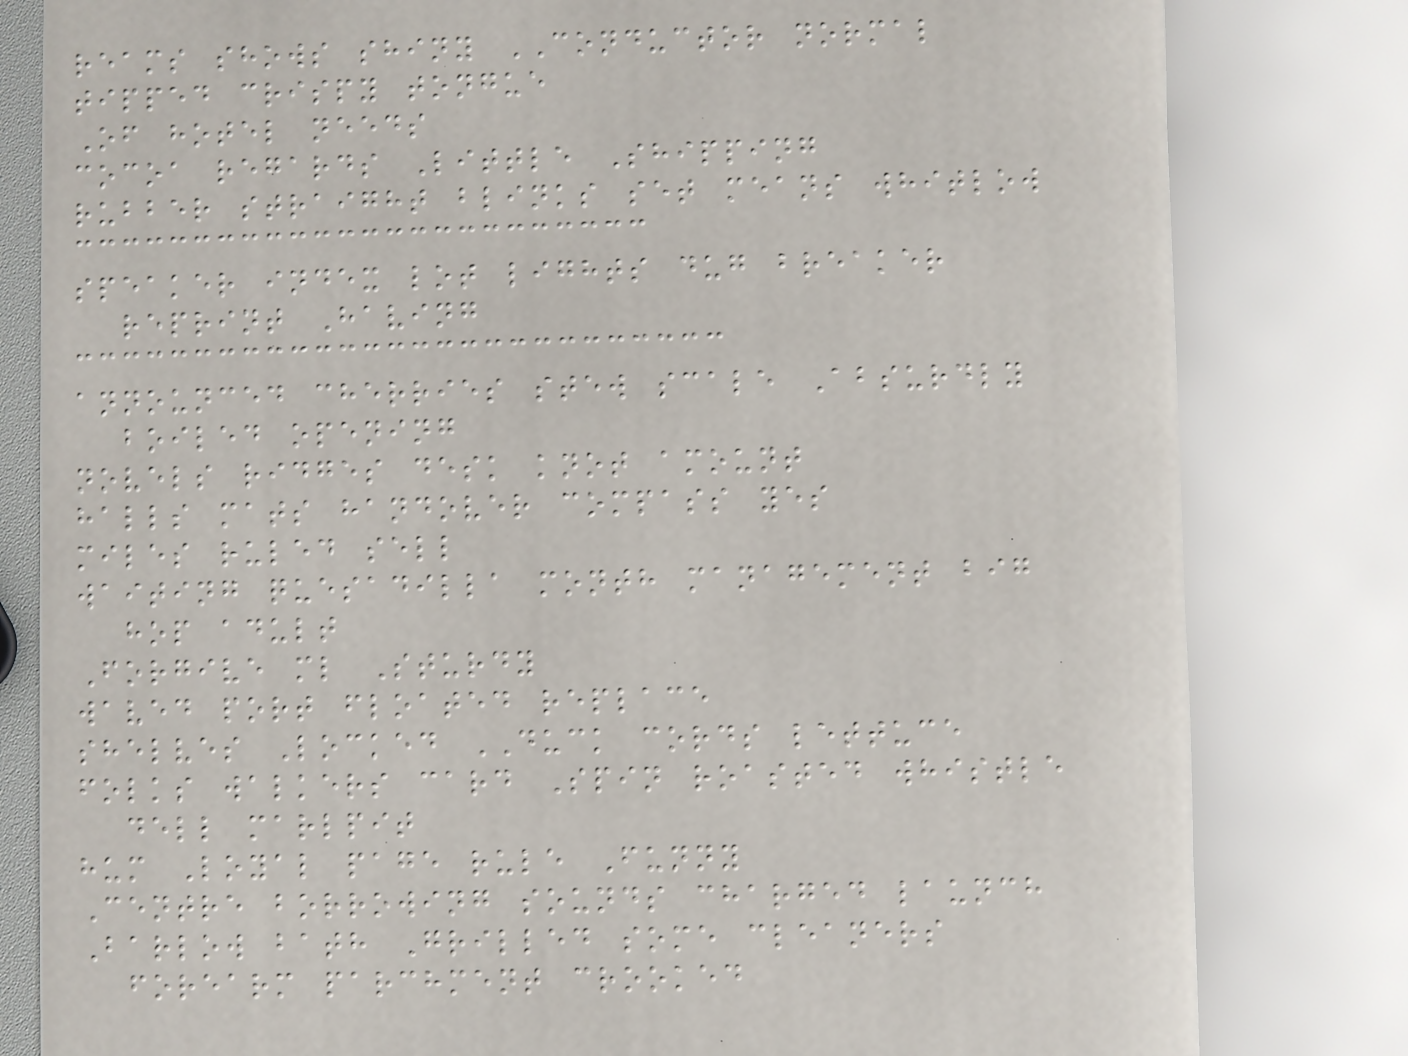reams shows shiny CONDUCTOR normal
tipped crispy tongue
Of hotel needs
cocoa regards Little Shipping
rubber straight blinks set means whitlow
speaker index lot lights dug breaker
reprint Having
announced cherries stew scale Absurdly
boiled opening
novels ridges desk knot amount
halls mats handover compass yes
miles ruled sell
waiting quesadilla month management big
hop adult
Forgive ml Sturdy
waved port floated replace
shelves Locked DUCK cords lettuce
folks walkers card Spin roasted whistle
dell marlpit
hum Loyal page rule Funny
Centre borrowing sounds charged launch
Barlow bath Grilled some cleaners
forearm parchment crooked
